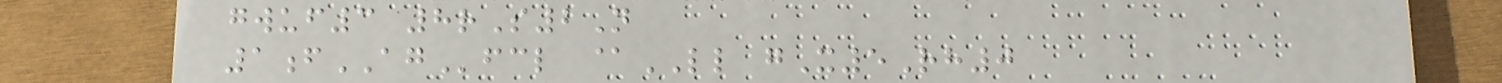gwuf3 8rS2N
1fAGfcl @LL gX5Rh0
